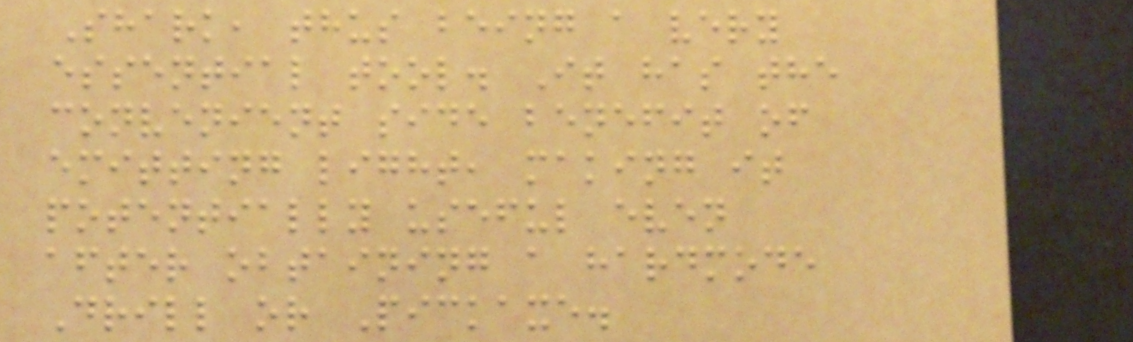Shark, thus being a very
essential tool. It has the
convenient side benefit of
emitting light, making it
potentially useful even
after obtaining a hardmode
Drill or Pickaxe.
